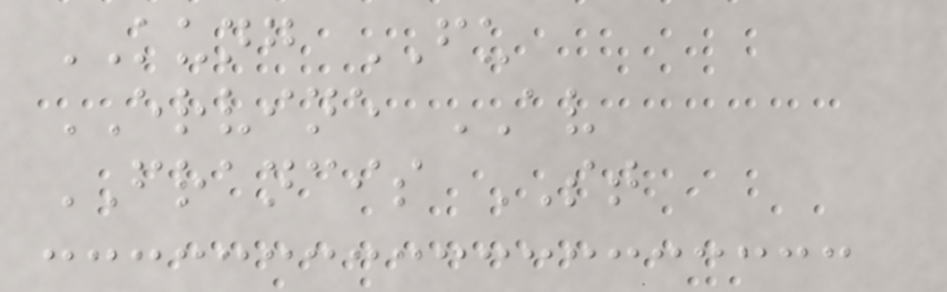KUNG FU
ERVINE AV
FRANCIS ST
